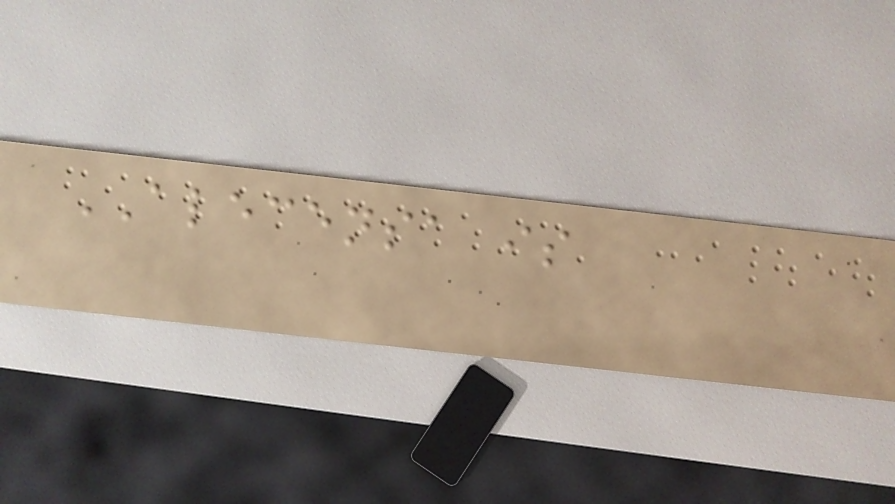ALECENSA is
